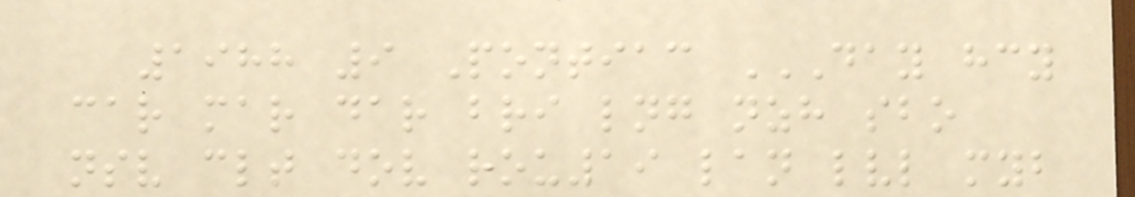1988 9 Pontiac DAY HCY
CAR MAR DAR BRI LNG NZH SBO
NSV CLT DOV ROU19 LAN LVL MYB
